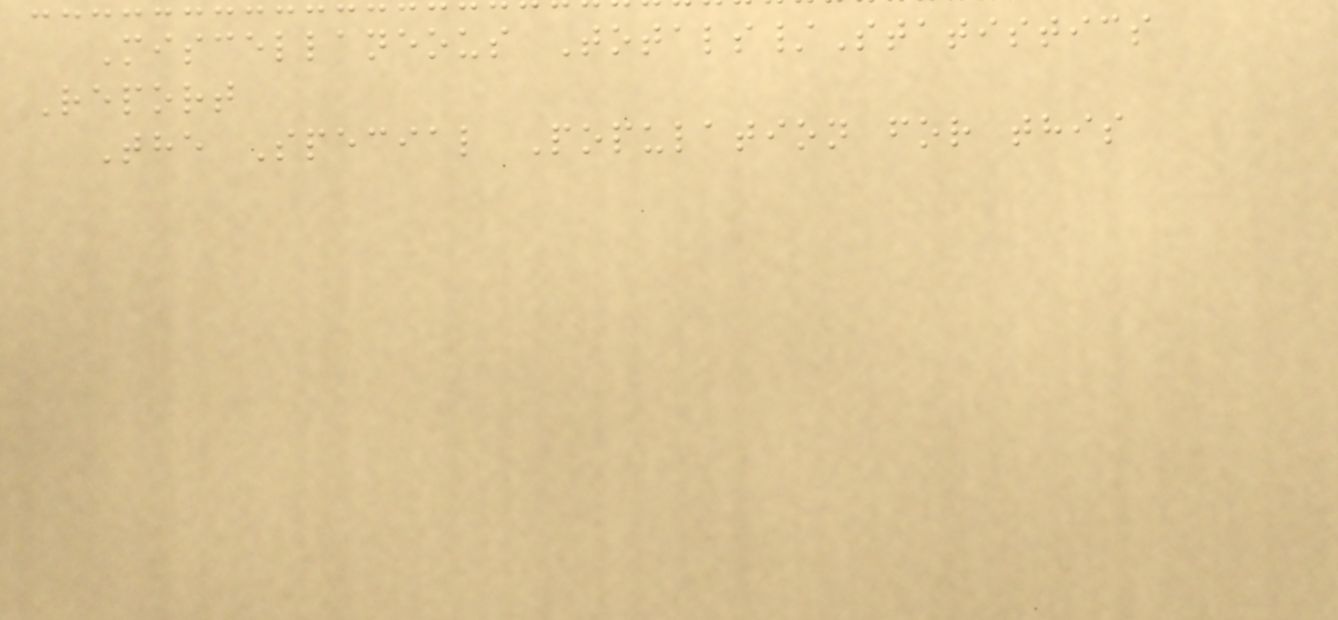Miscellaneous Totals/Statistics
Report
The Special Population for this
